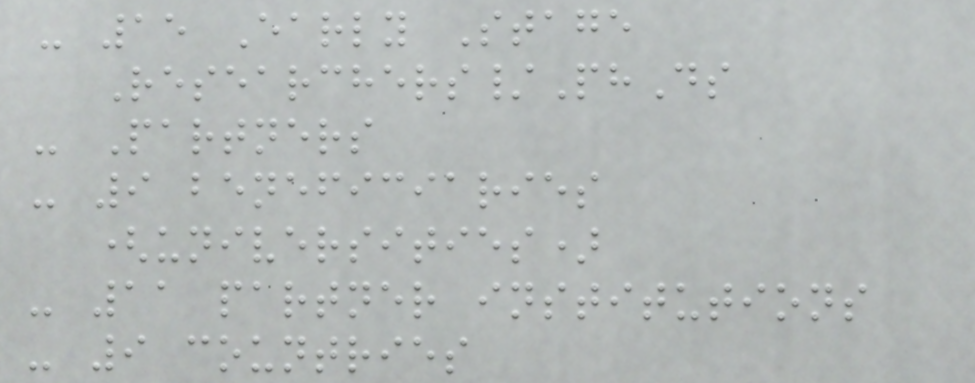- 15 Early Stage
Researchers/PhDs
- Partners
- 9 beneficiaries
(universities)
- 11 partner institutions
- 9 countries
